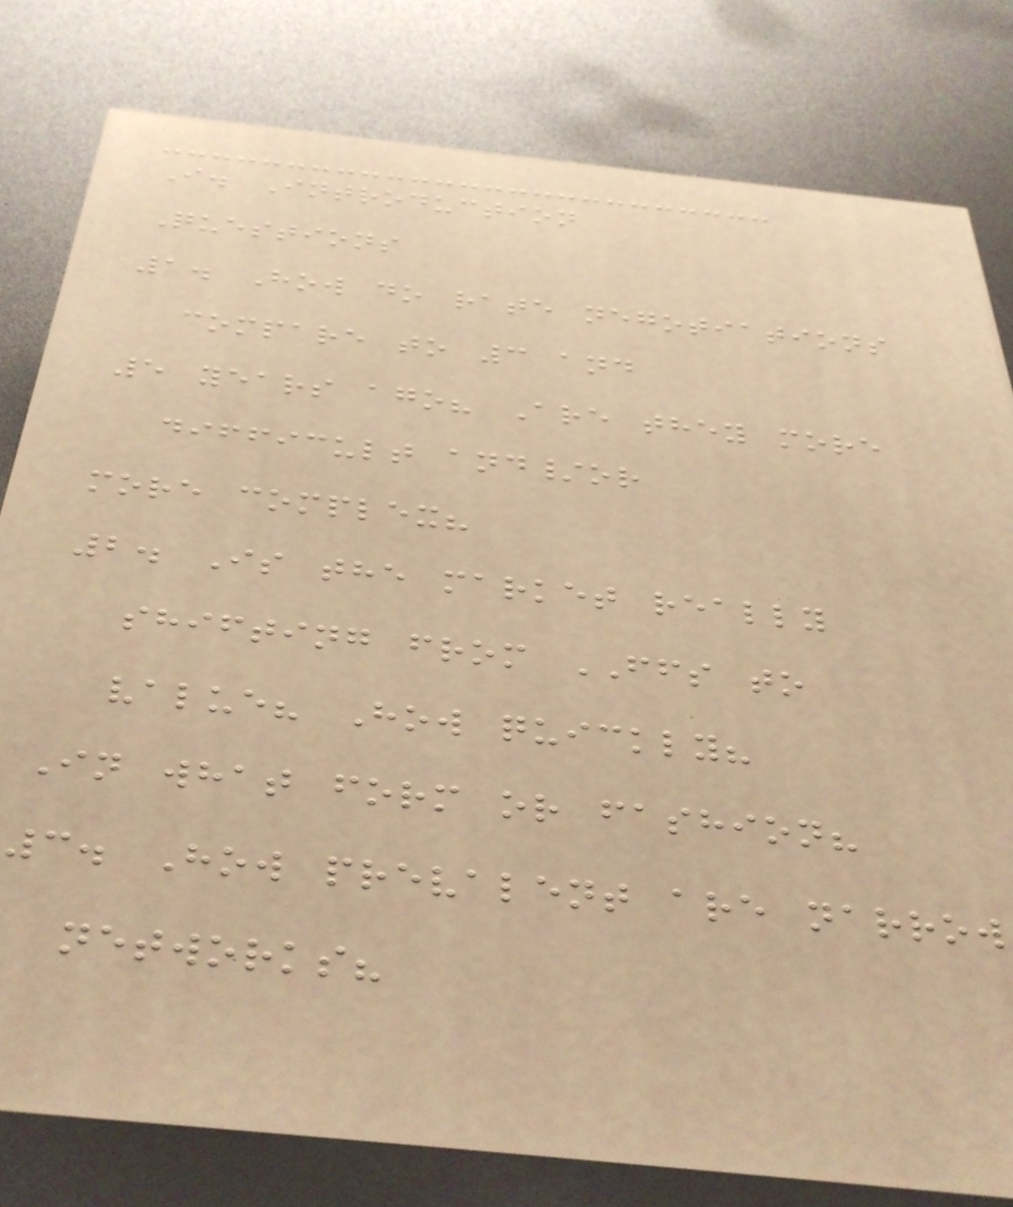I. Introduction
Questions
1. How do rate negotiations
compare to 3 and
5 years ago? Are they more
difficult and/or
more complex?
2. Is the market really
shifting from FFS to
value? How quickly?
In what form or fashion?
3. How prevalent are narrow
networks?
